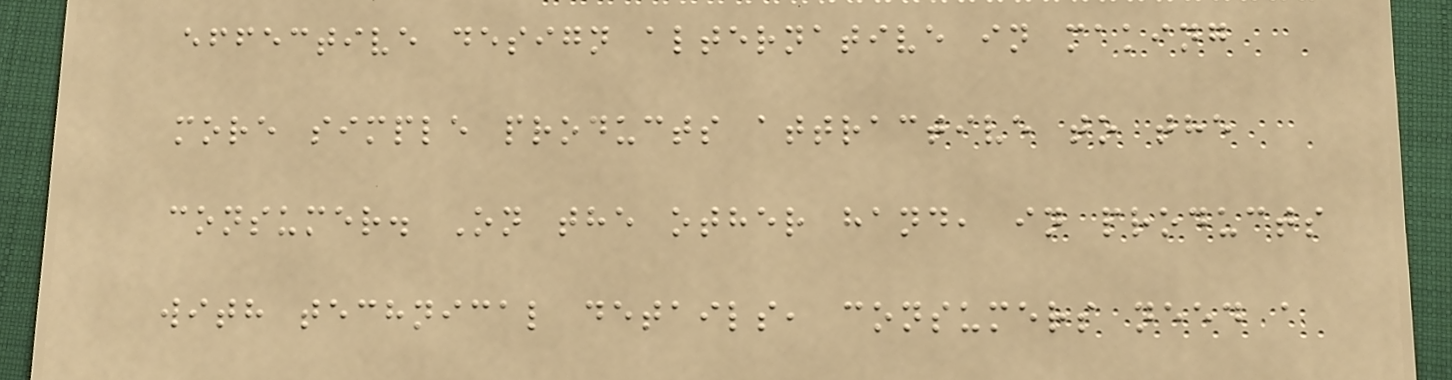effective design alternative in making
more simple products attractive to the
consumer. On the other hand, in products
with technical details, consumers need a
